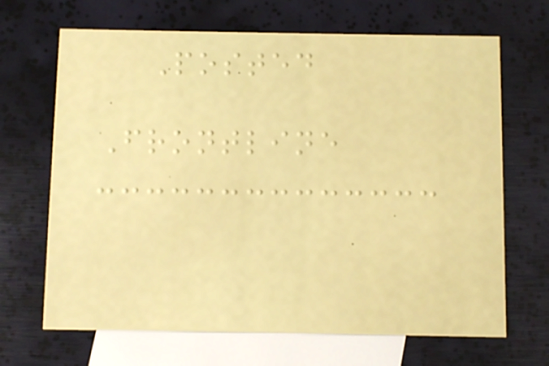Posted
Frontline
